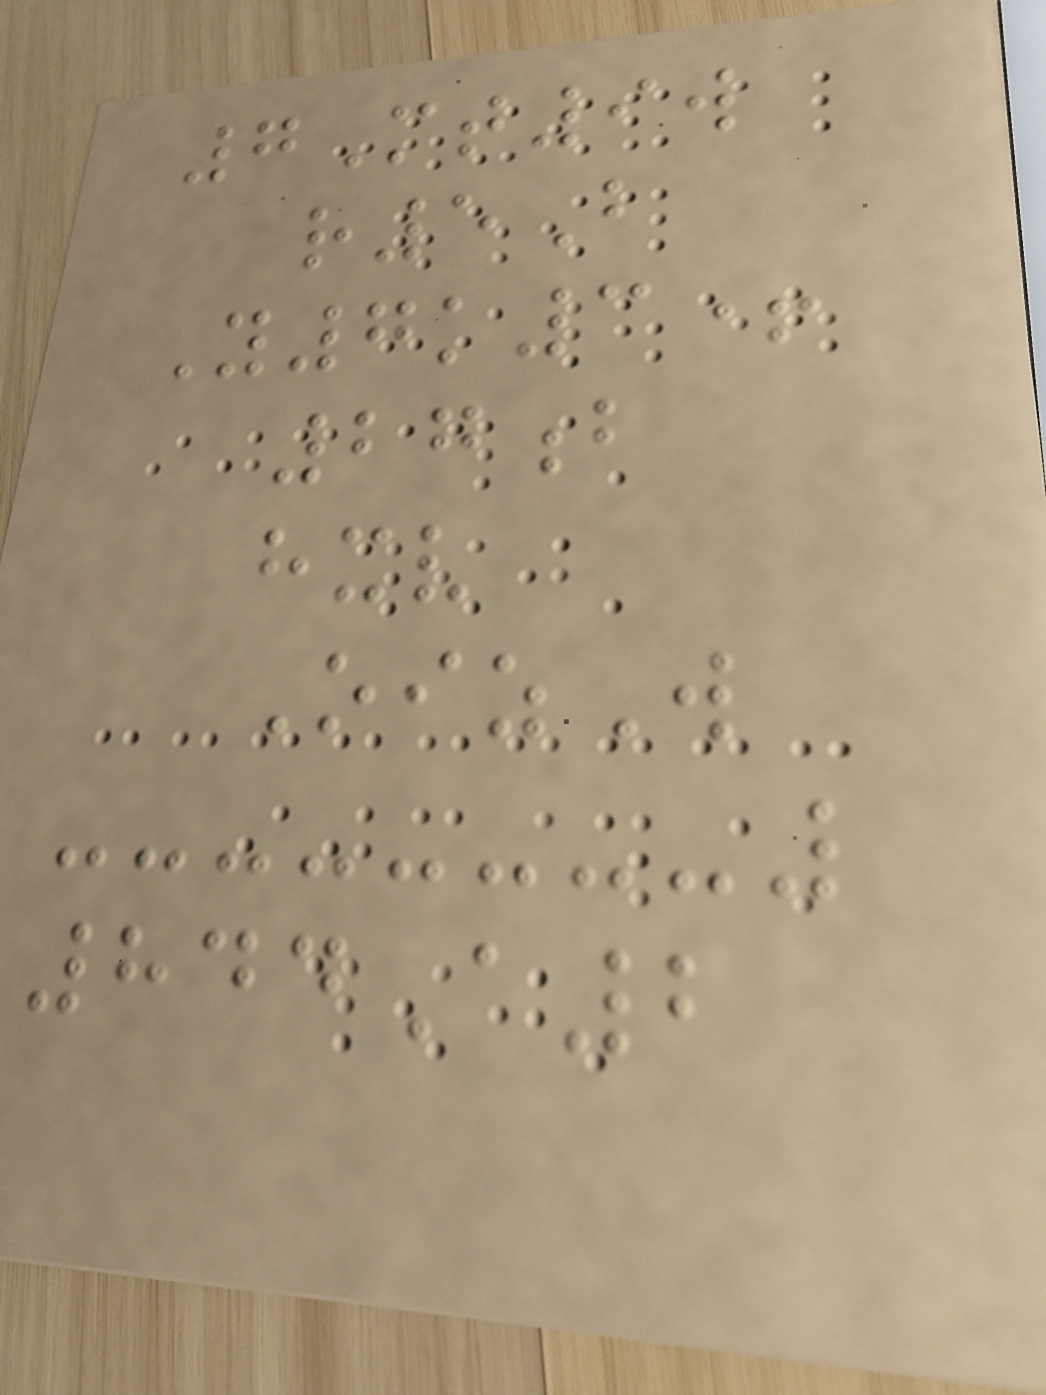7Mt9w
r5B
Y7k3+
27b
hxv
OizW
844A2
